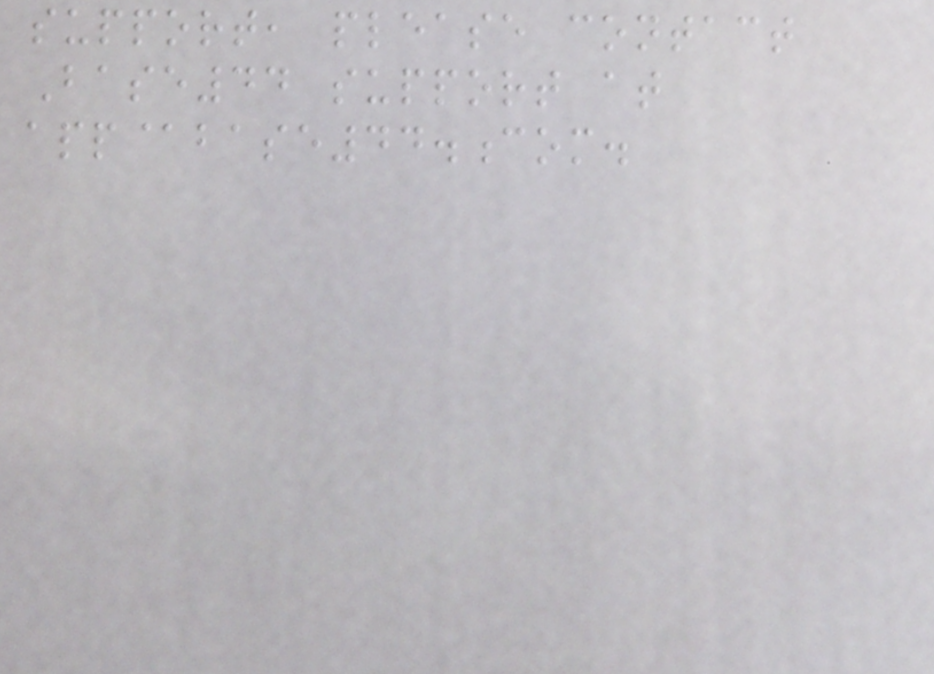support, please contact
Base44 support at
app@base44.com.
